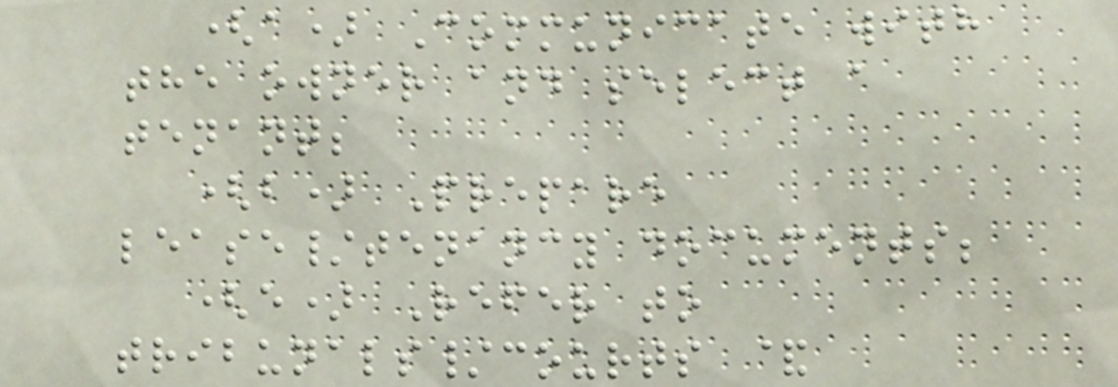(a) Communicate with
the owner and select a
tenant;
(b) Prepare
lease/tenancy documents;
(e) Refer to
tribunals/courts &
